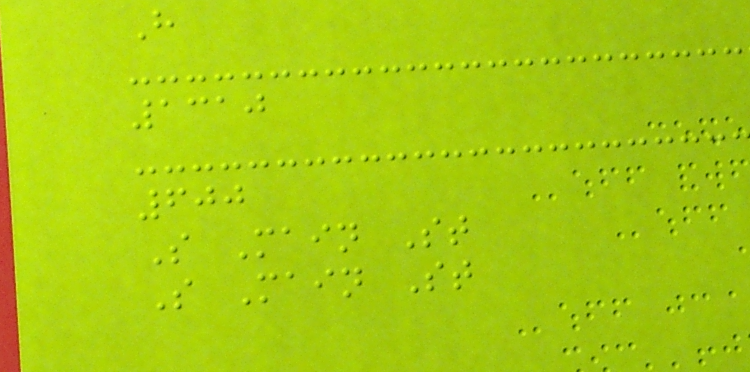H
1310
600
S Main St
S Main St
